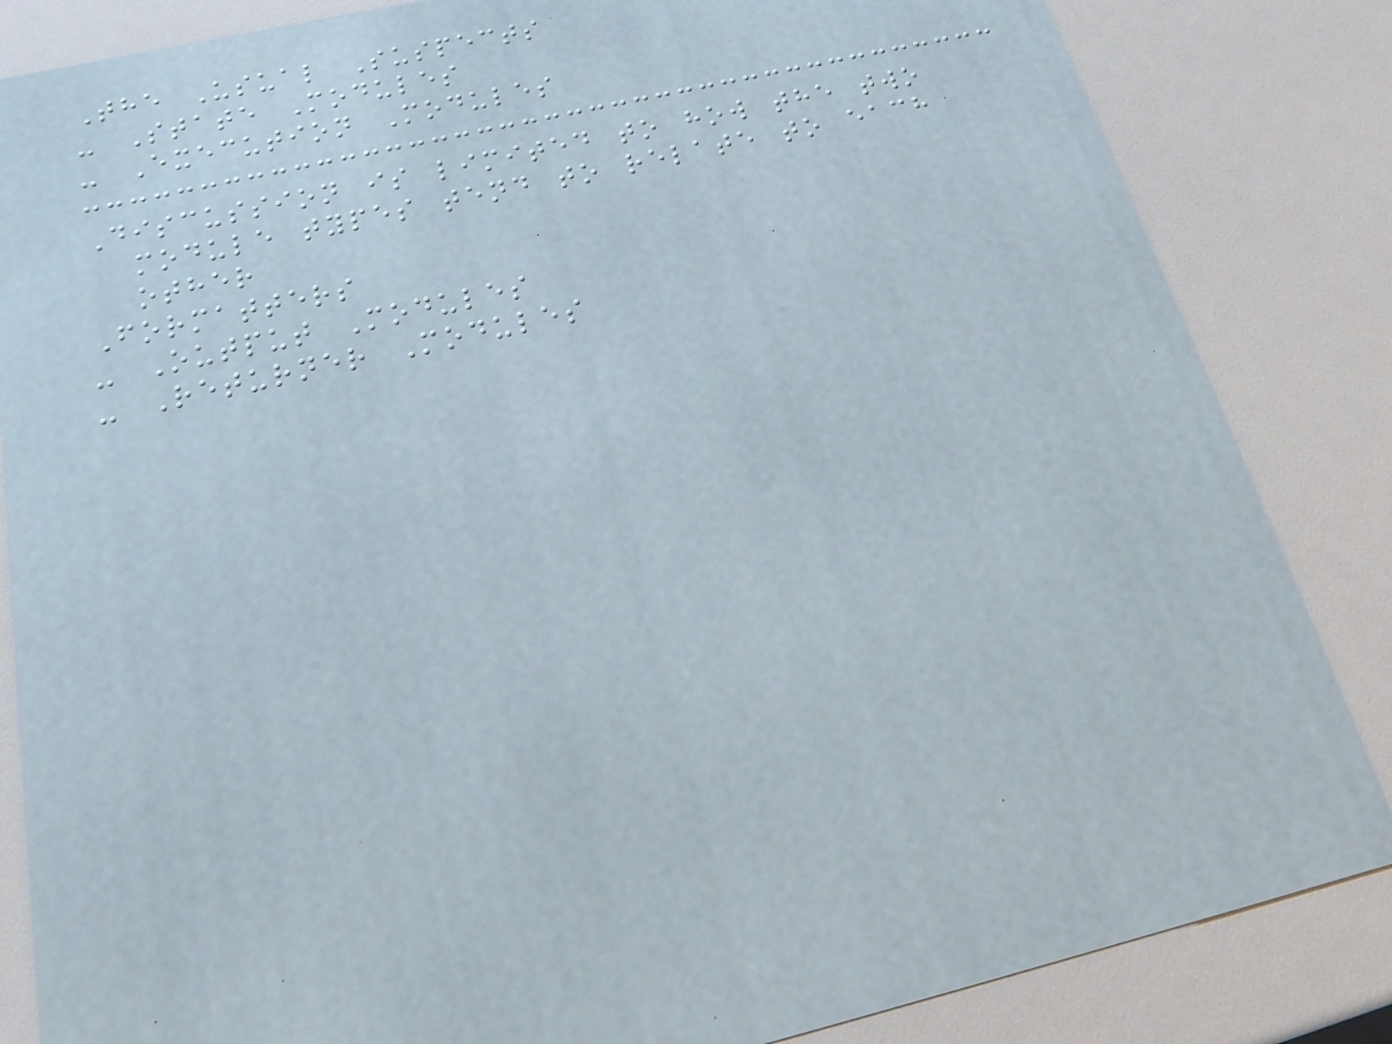The Usual Suspects
- State Modules
- Execution Modules
Discussion is limited to how the two
module types tend to relate to each
other
Formatters
- Output Modules
- Returner Modules
